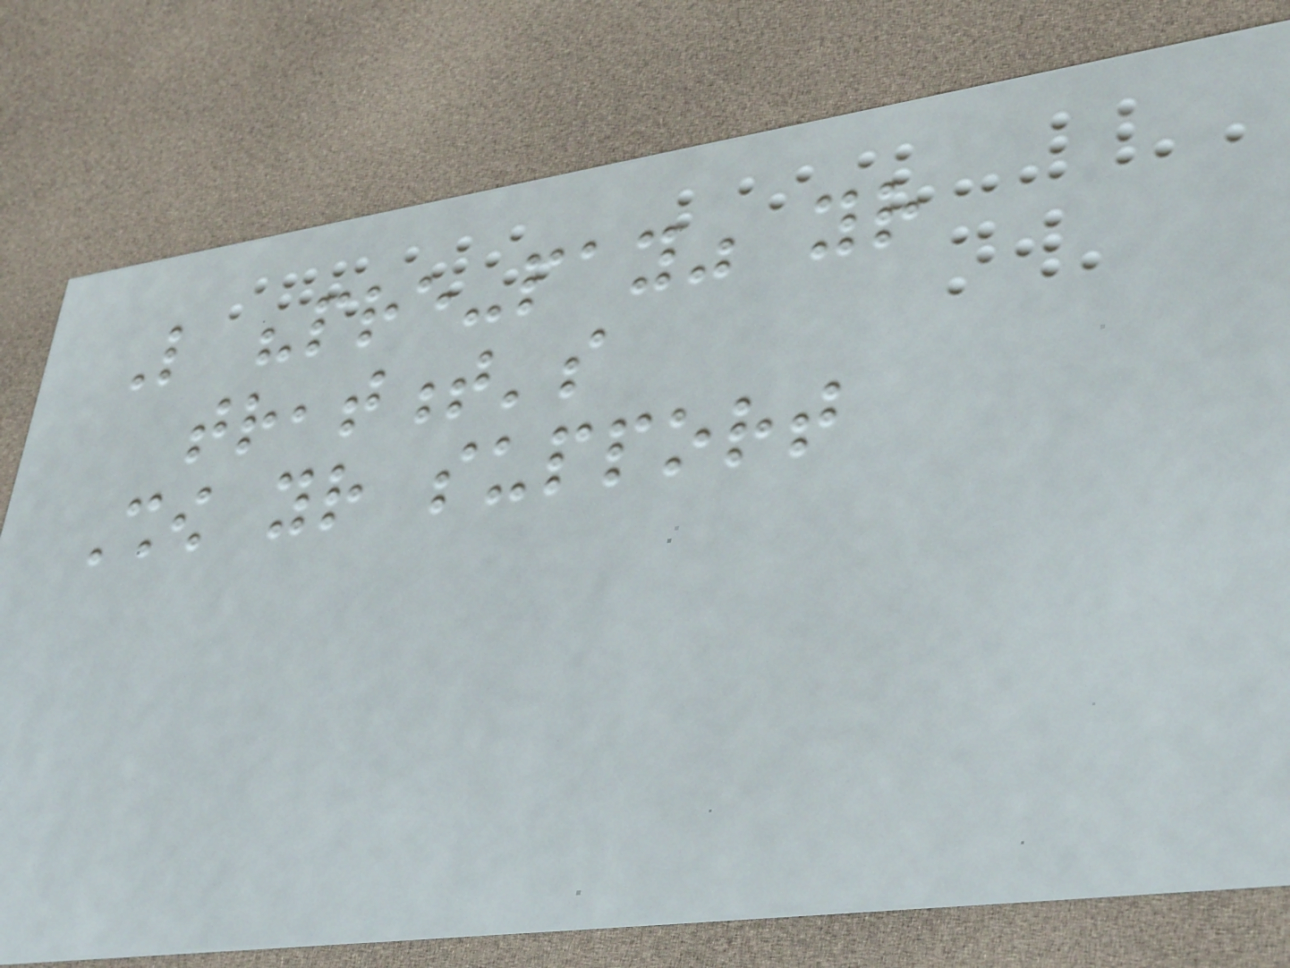Like "pre-pay" your
treatment's
Show your support
